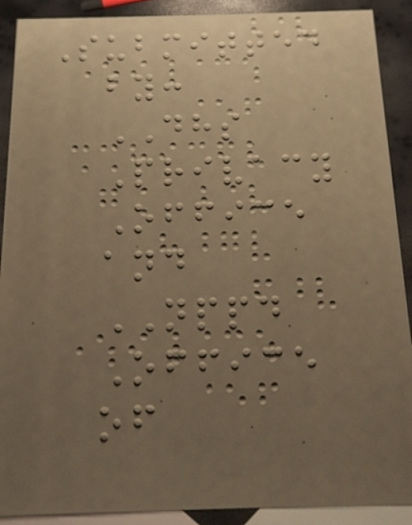Submitted
by:
DHS
Privacy
Office
and
NPPD
Office
of
